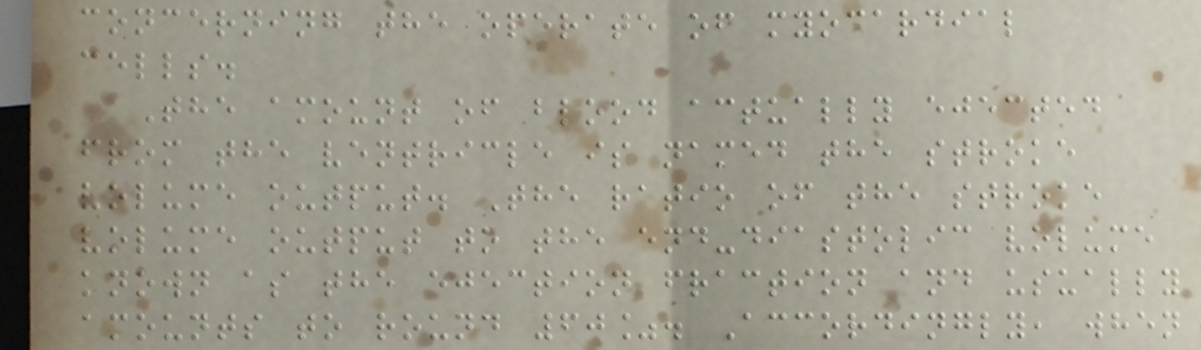concerning the operate of myocardial
cells.
The amount of blood actually ejected
from the ventricle is named the stroke
volume output. The ratio of the stroke
volume output to the end-diastolic volume
known as the ejection fraction and usually
amounts to round 60%. Accordingly, when
